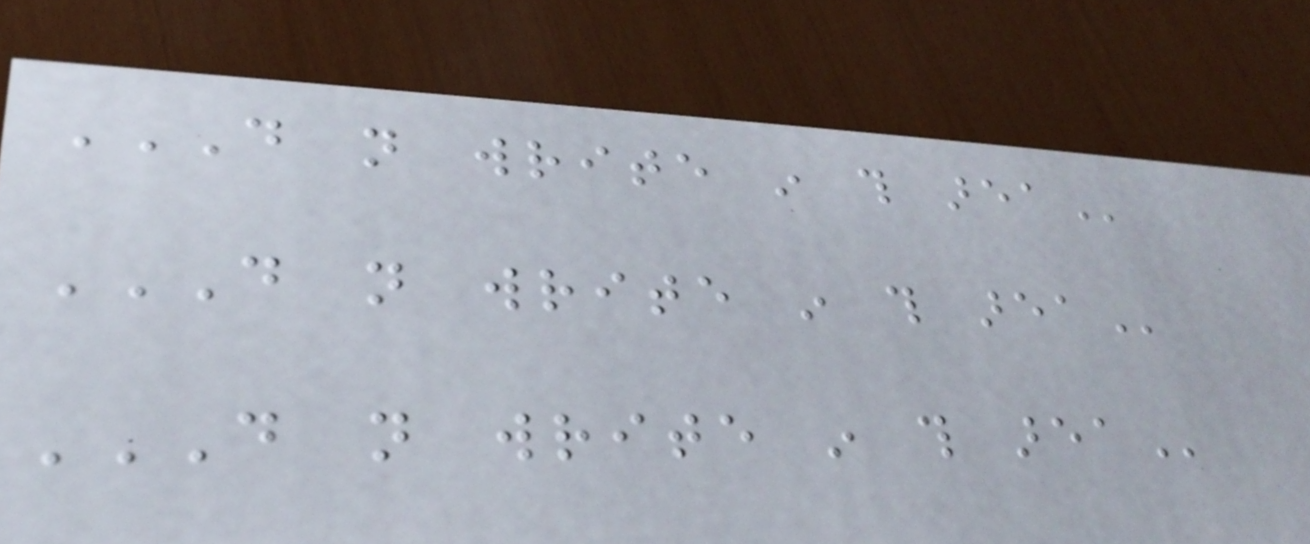DO NOT WRITE IN THIS AREA
DO NOT WRITE IN THIS AREA
DO NOT WRITE IN THIS AREA
